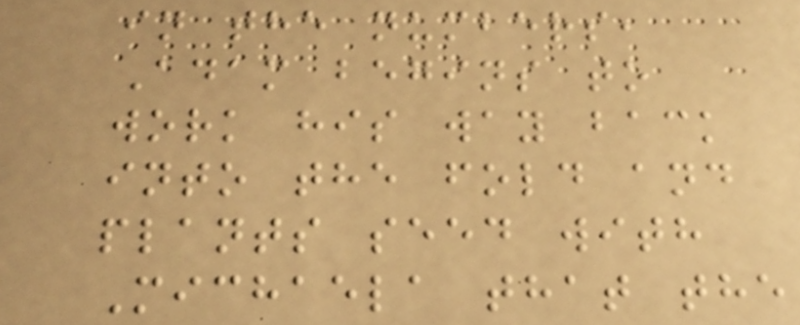in the numbers,
Adam begins to
work his way back
into the fold and
plants seed with
Michaela that the
